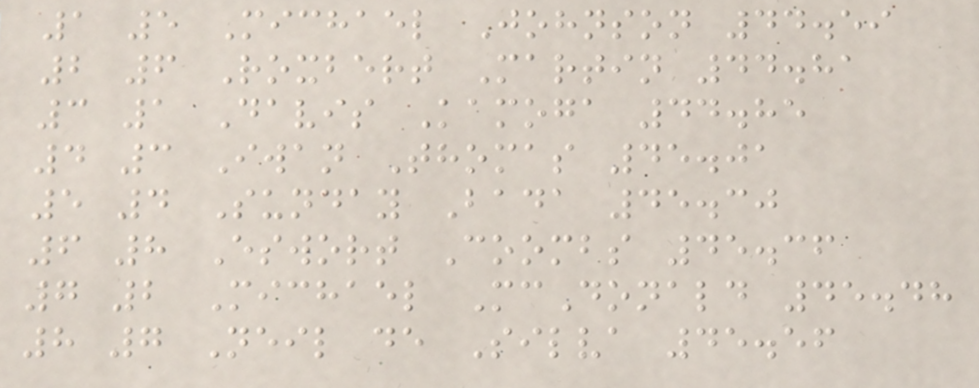1 5 Michael Johnson 44.59
2 6 Roxbert Martin 44.81
3 1 Davis Kamoga 44.85
4 3 Iwan Thomas 45.01
5 4 Sunday Bada 45.30
6 8 Eswort Coombs 45.36
7 2 Michael McDonald 45.48
8 7 Neil de Silva 45.56
